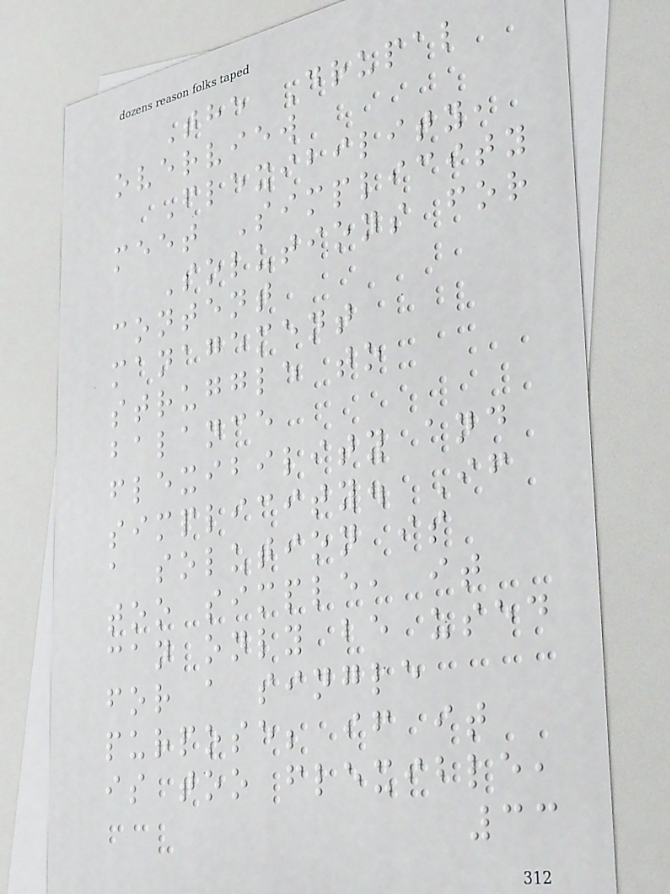The Drupal
overview
Flexibility,
meet Simplicity
Solutions for
content
management
struggle to
balance
flexibility and
simplicity. If
a solution is
too simple, it
can only be used
for a single
purpose; if it
is too flexible,
33
